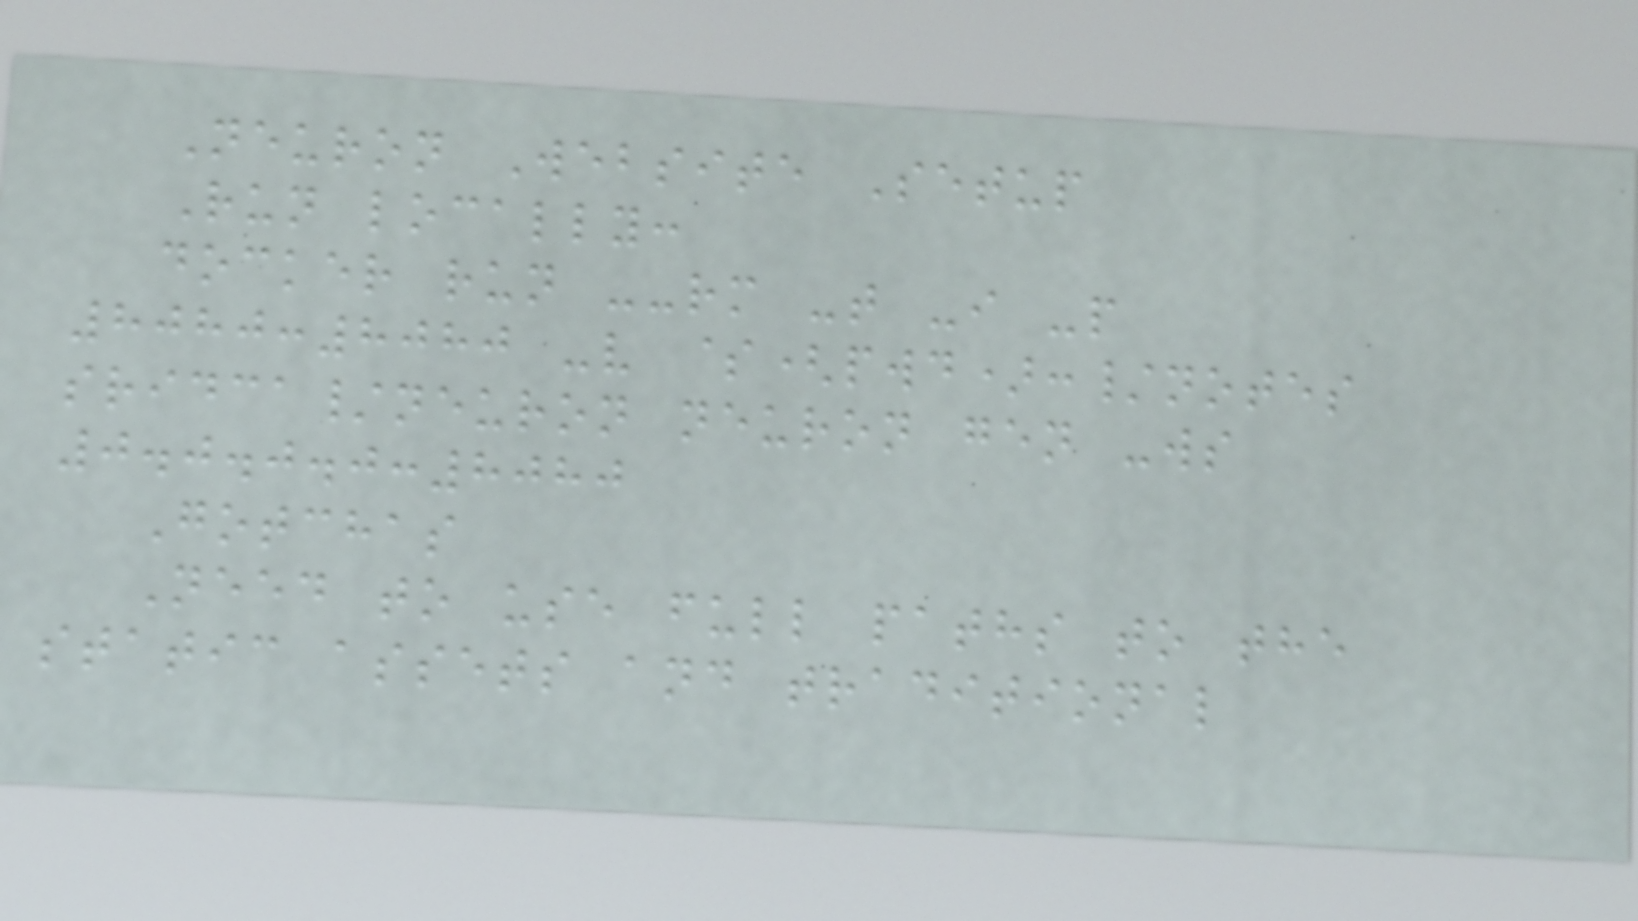Neuron Website Setup
Run locally:
docker run --rm -t -i -p
8080:8080 -v $(pwd):/notes
sridca/neuron neuron gen -ws
0.0.0.0:8080
Gotchas
Need to use full paths to the
static assets and traditional
